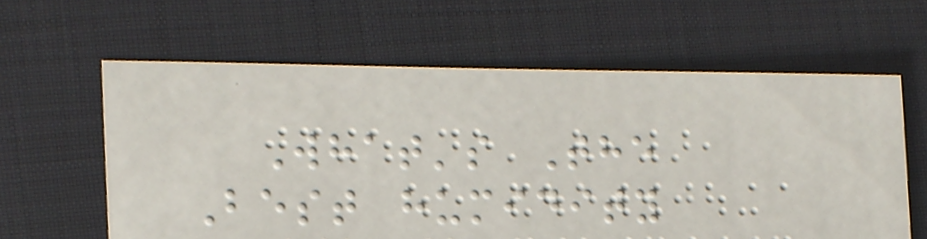What's The
Best humidity
